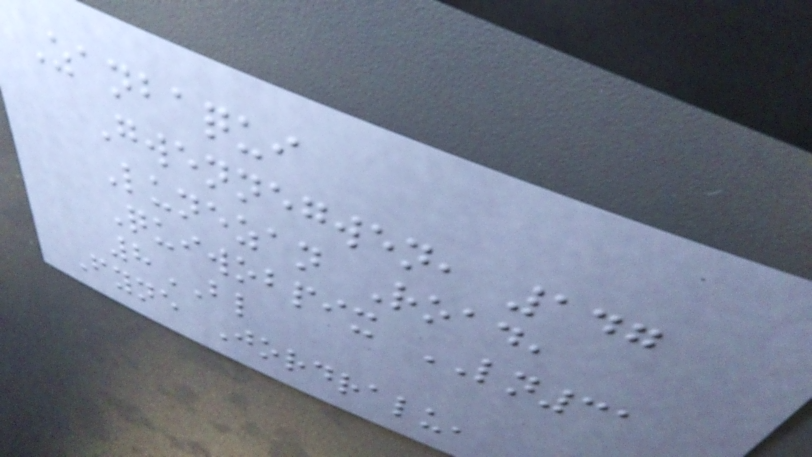Zanbaqui
Gwennegwen, 147
Lunezan Road,
Quiwobpix LN31
8BL
Fyne Jordralu,
